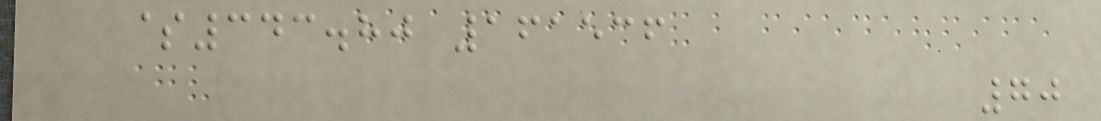$343.80 161536
70
